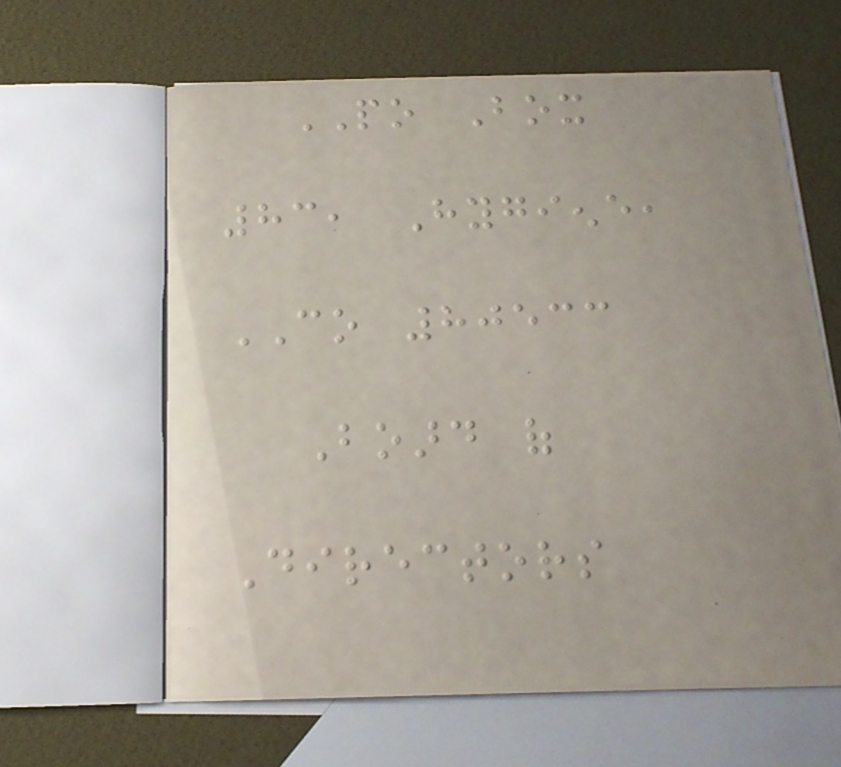PO Box
83, Hygiene,
CO 80533
Board of
Directors
